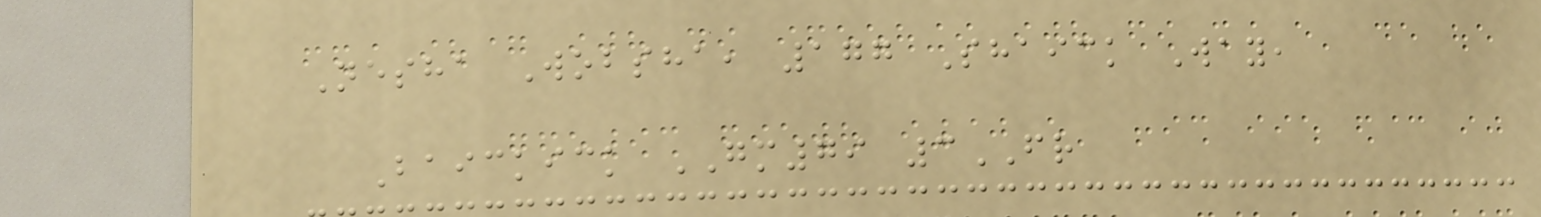Nesha Wobsha, 177 Shaick Way,
Baickick GM79 3FR
